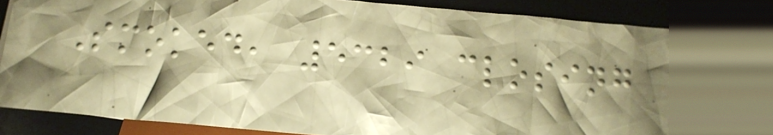Smoked, 5329 closing
